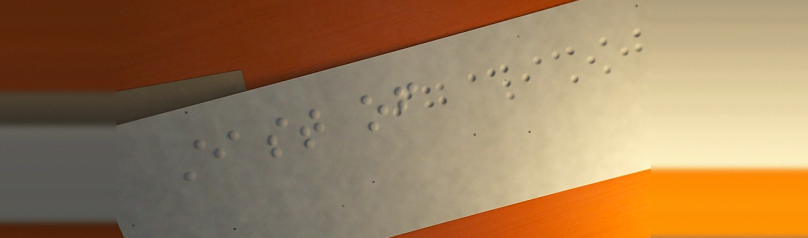East of
